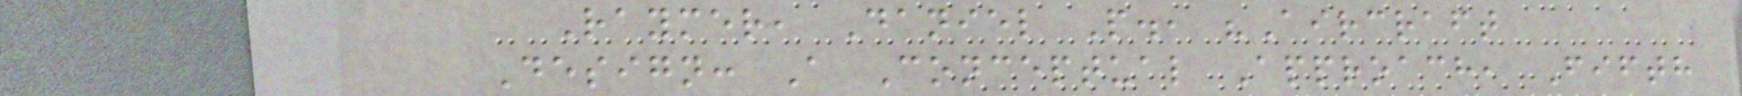Raymer, Daniel P., "Aircraft
Design: A Conceptual Approach, Fifth
